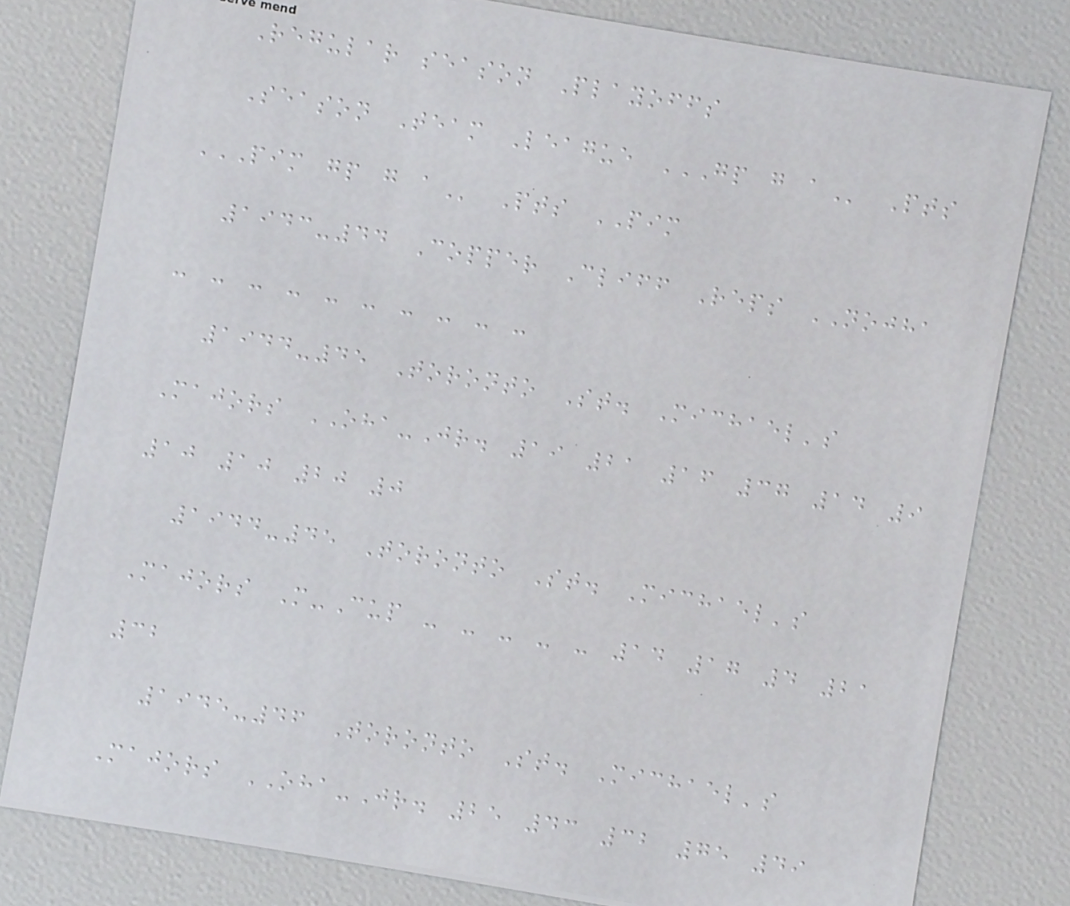Regular season Playoffs
Season Team League GP G A Pts
PIM GP G A Pts PIM
1943-44 Copper Cliff Reps NOJHA
- - - - - - - - - -
1944-45 Toronto St. Michael's
Majors OHA-Jr. 19 21 16 37 14 9
10 10 20 0
1944-45 Toronto St. Michael's
Majors M-Cup - - - - - 14 17 4 21
32
1945-46 Toronto St. Michael's
Majors OHA-Jr. 25 43 32 75 49
